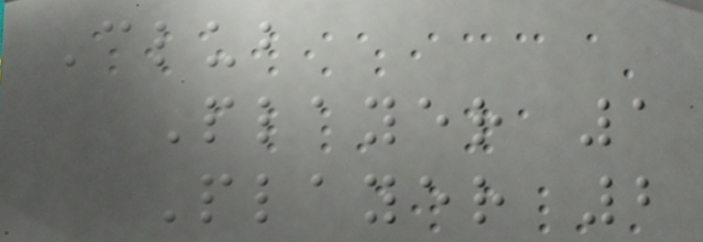Club
Player 1
Player 2
